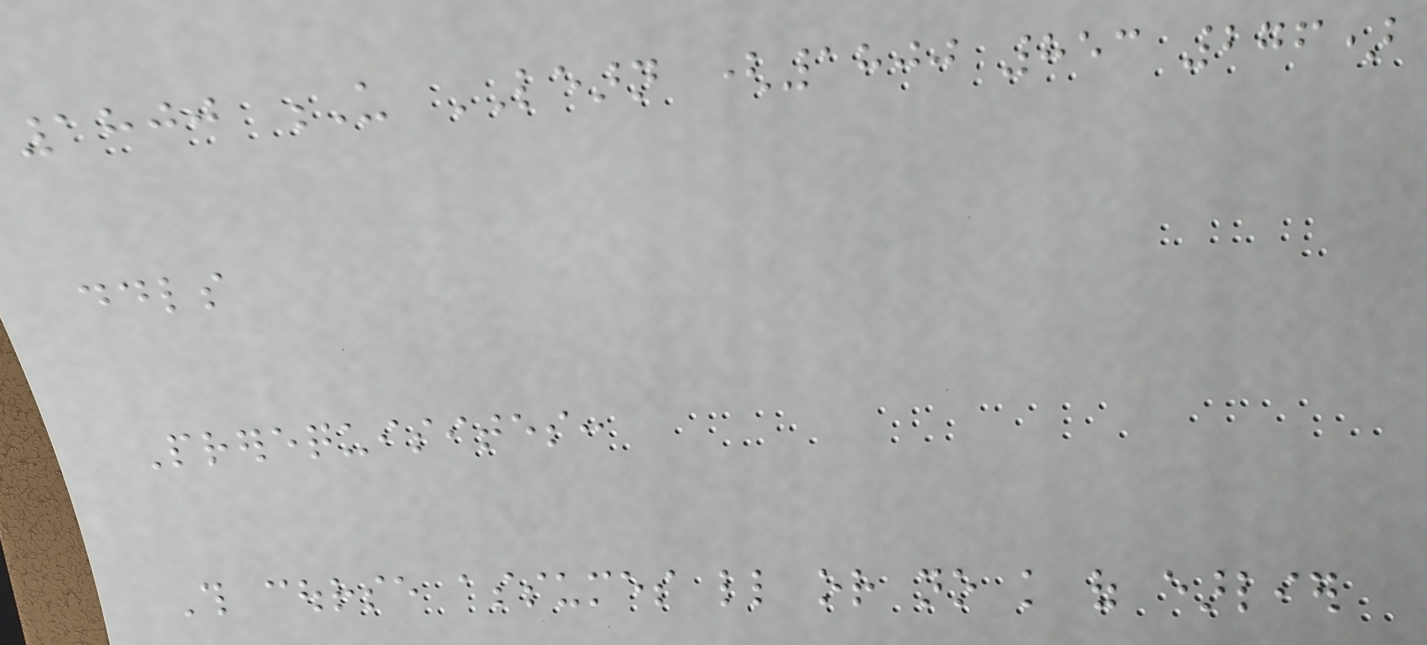1800 U LEARN (1800 853 276)
ddls
Prerequisites:
This course assumes little or no knowledge of earlier
